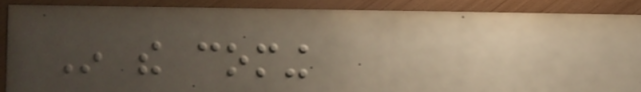In the coming
